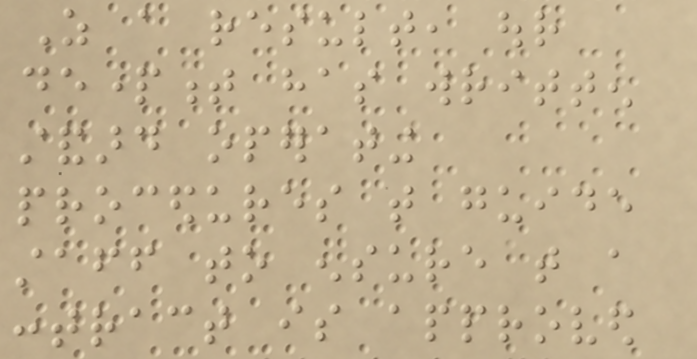As a result, our
department has written
standard operating
procedures that guide
staff to ensure that a
contract is approved
